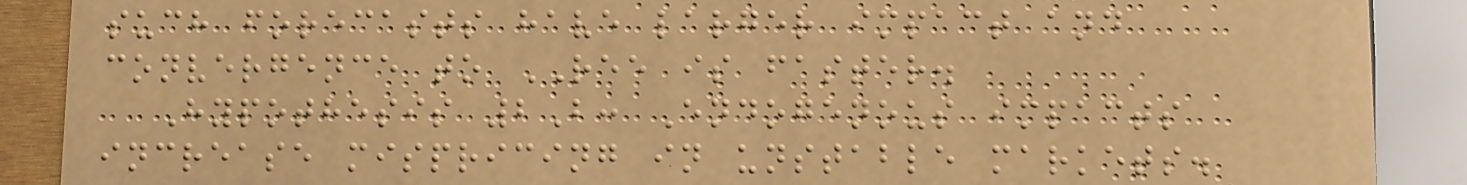such forecasts have larger impact and
convergence to REE is faster.
Hypothesis 2B: Endogenous impacts
increase mispricing in unstable markets.
